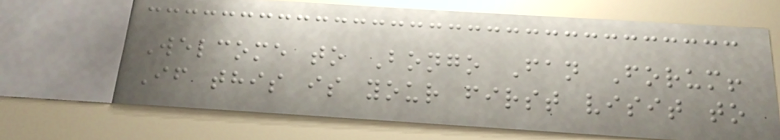Welcome to Bongo Fan Forum!
If this is your first visit to
